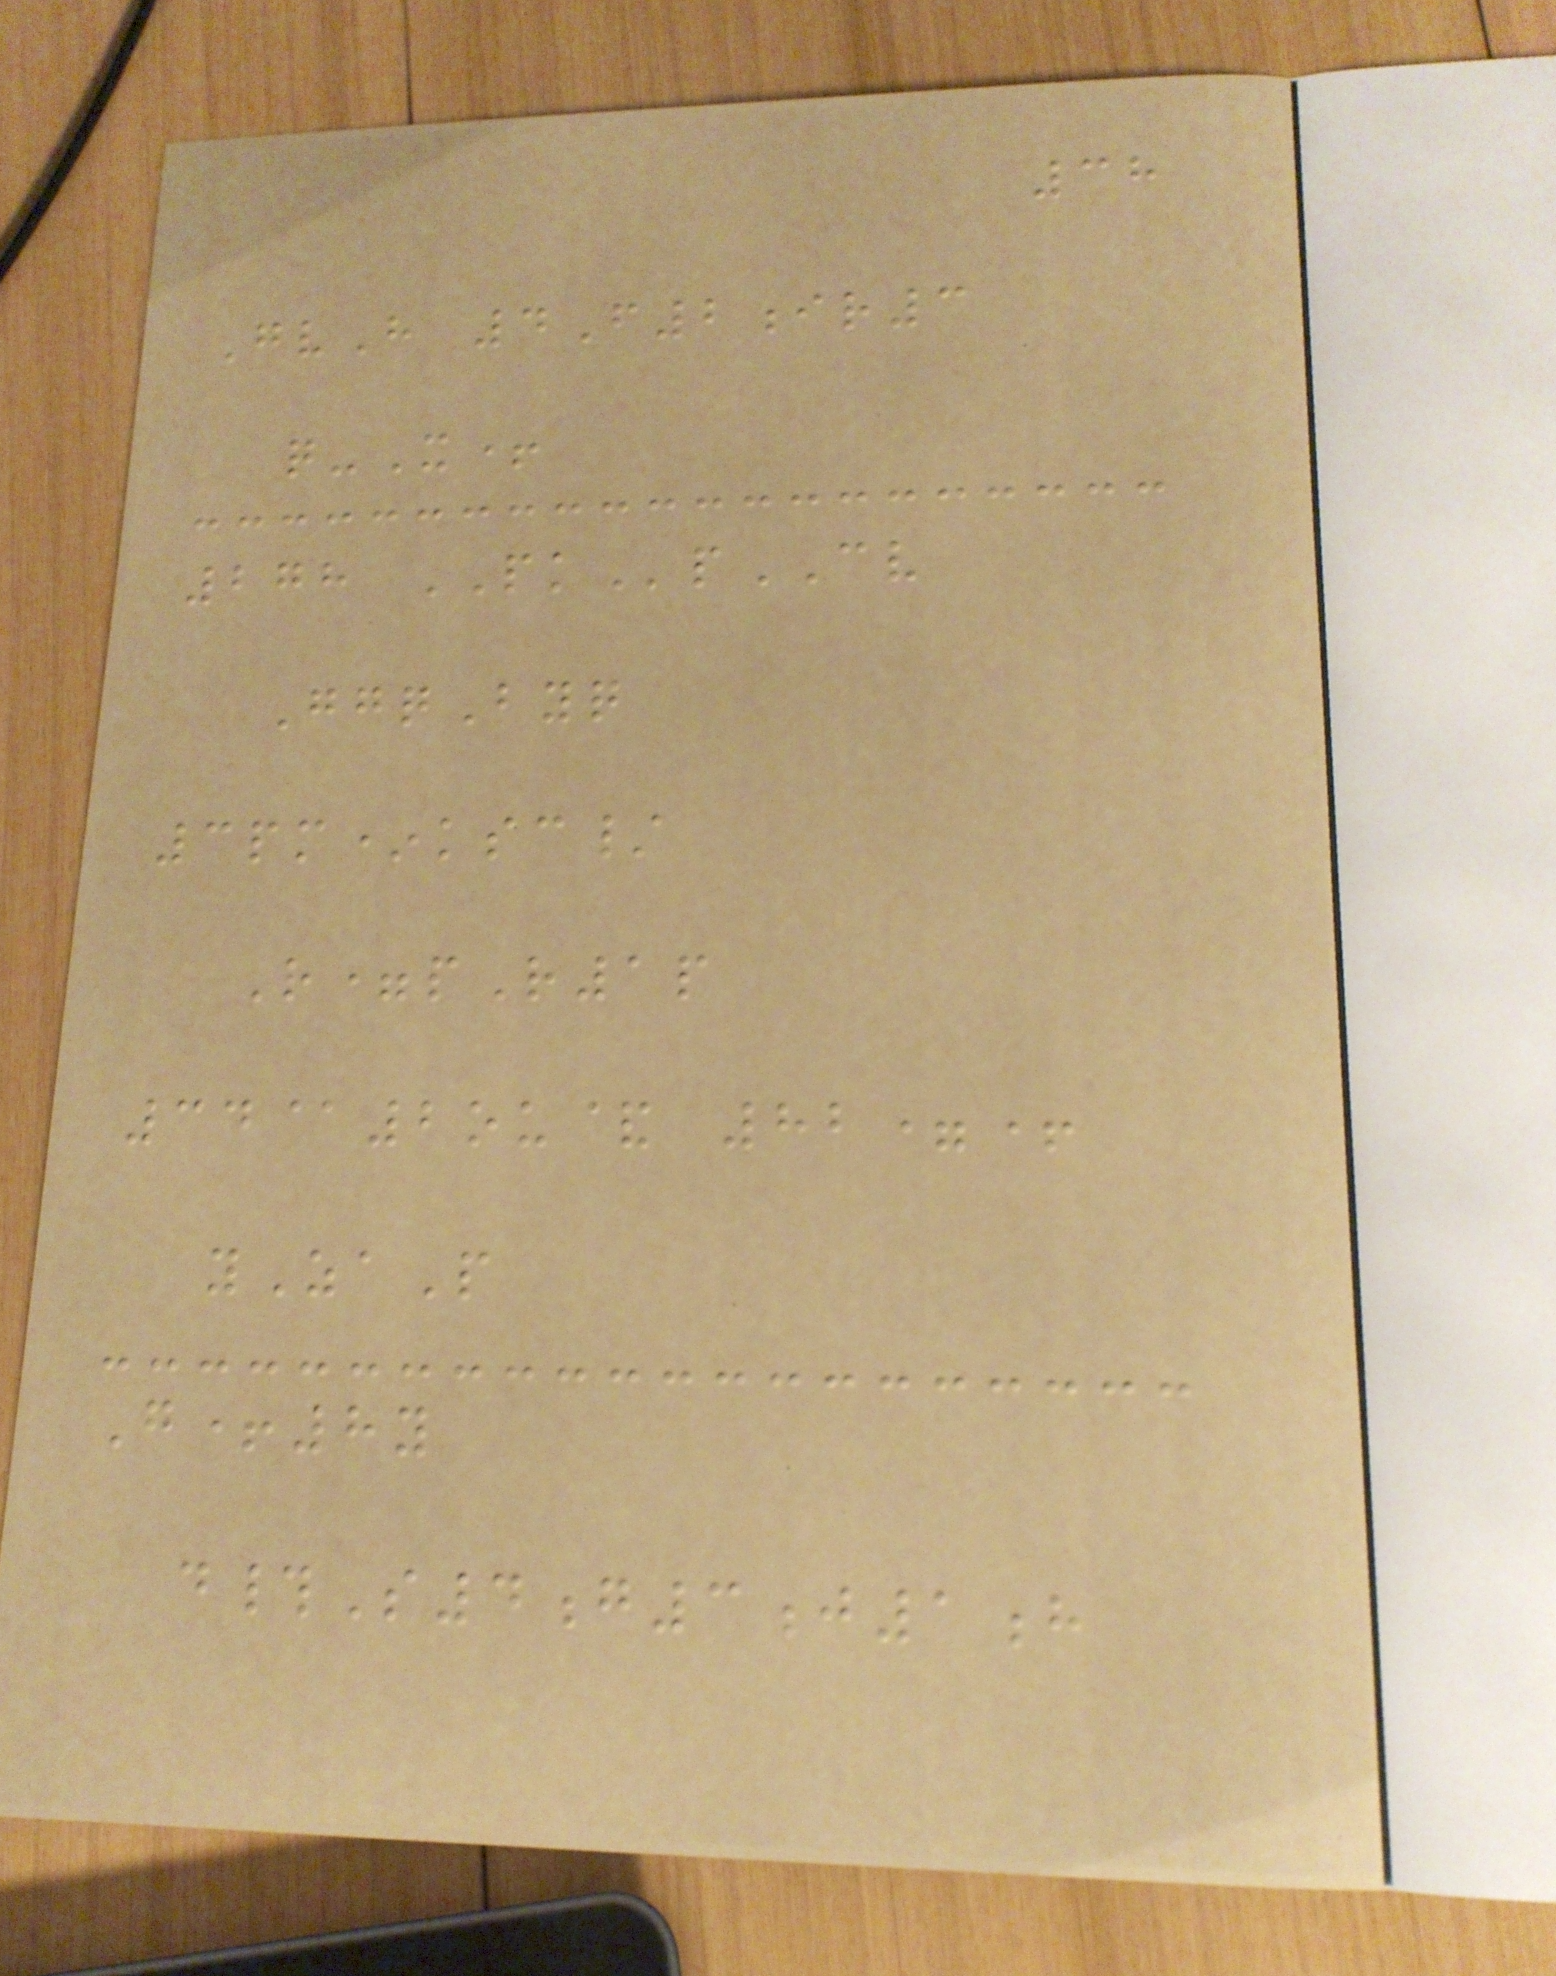38
GvH 4F2ir3
q-X+
278 PKpCV
GgqByq
3pm*ksc/
R=pR1p
34@2ou& 82=+
yZaP
G+8y
d#S4g3j1h
